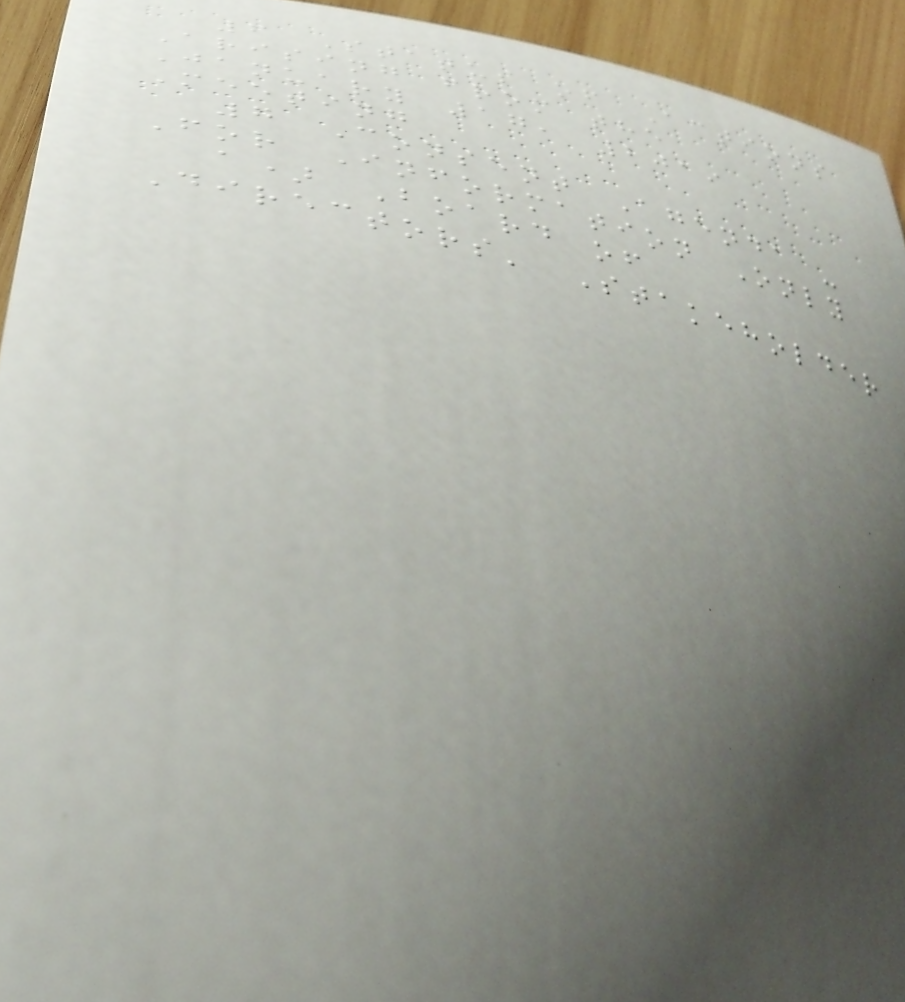6 Status of Actions
Arising from the
January 17, 2019
Meeting
7 Consent Agenda -
For Information Only
a) Board of
Directors' Stakeholder
